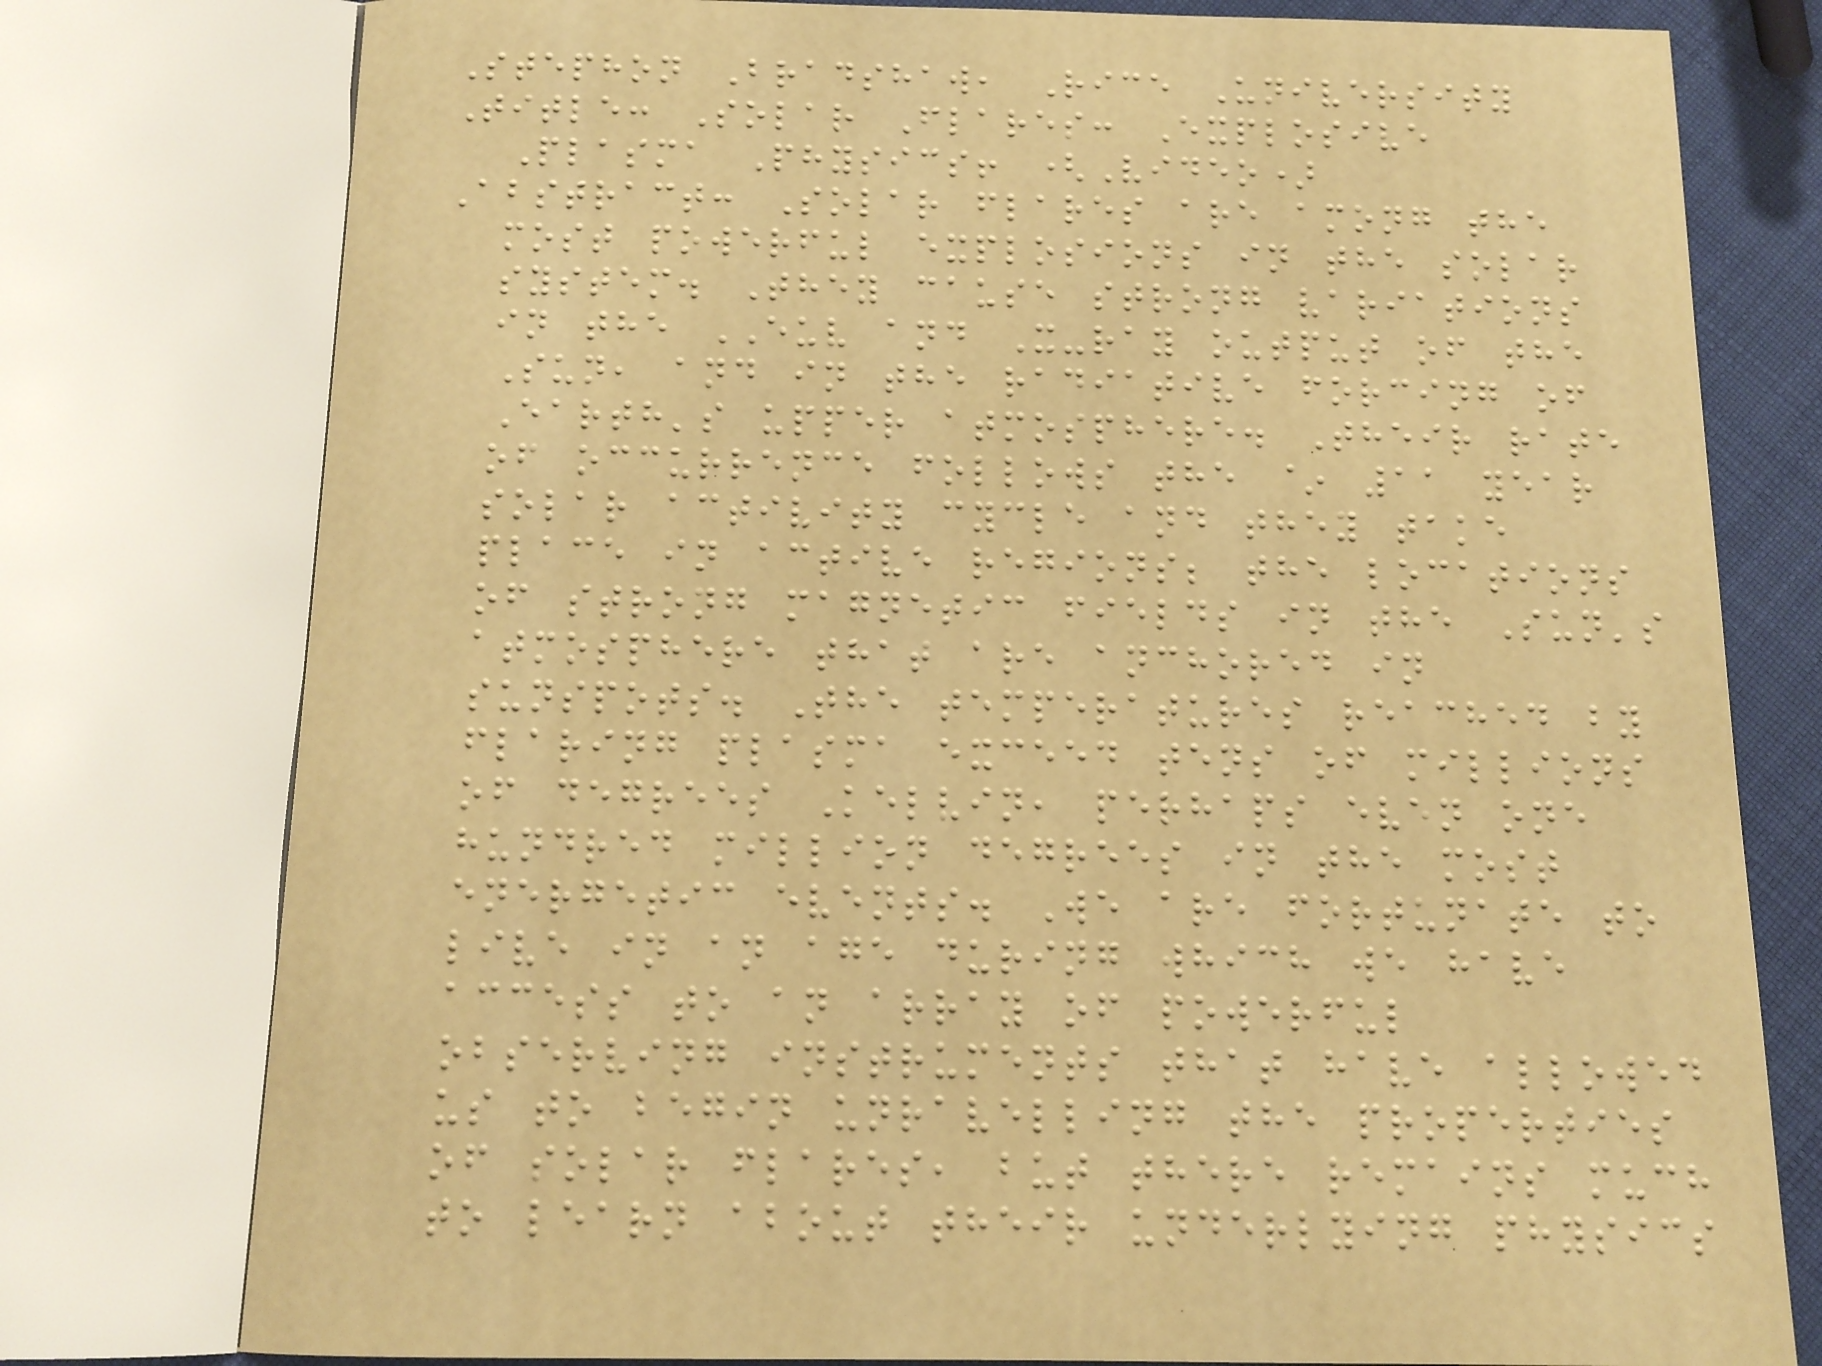Stephon Bradshaw, Rice University
Title: Solar Flares: Explosive
Plasma Physics! (Video)
Abstract: Solar flares are among the
most powerful explosions in the solar
system. They cause strong variations
in the EUV and X-ray output of the
Sun, and in the radiative forcing of
Earth's upper atmosphere. Their rate
of occurrence follows the ~ 11 year
solar activity cycle and they take
place in active regions; the locations
of strong magnetic fields in the Sun's
atmosphere that are anchored in
sunspots. The temperatures reached by
flaring plasma exceed tens of millions
of degrees Kelvin, perhaps even one
hundred million degrees in the most
energetic events. We are fortunate to
live in an age during which we have
access to an array of powerful
observing instruments that have allowed
us to begin unravelling the properties
of solar flares, but there remains much
to learn about their underlying physics
